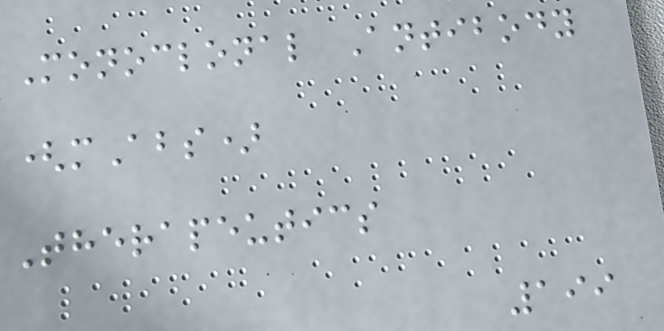Monoclonal Antibody
(mAbs)
Therapeutics
199
